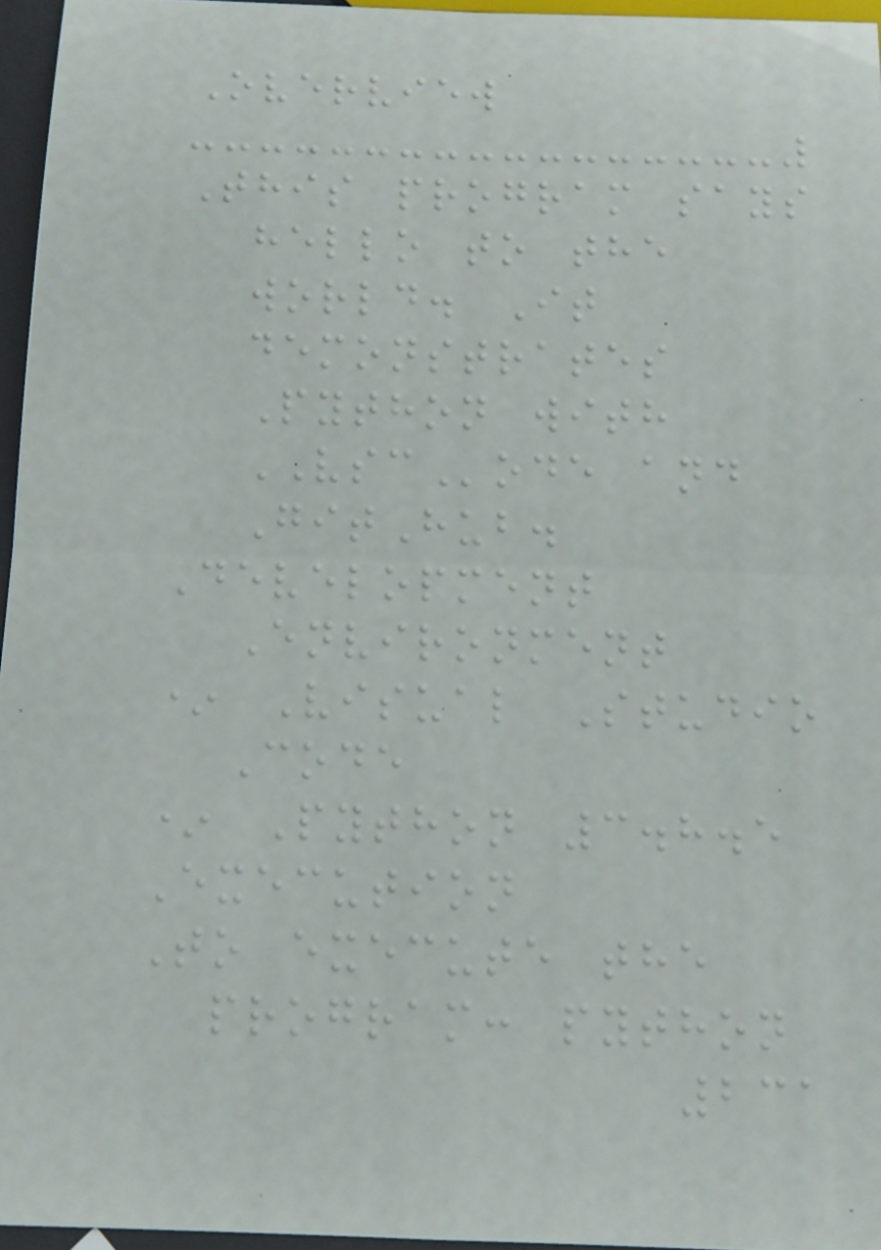Overview
This program says
hello to the
world. It
demonstrates
Python with
VSCode and
GitHub.
Development
Environment
* Visual Studio
Code
* Python 3.8.5
Execution
To execute the
program: python
231
